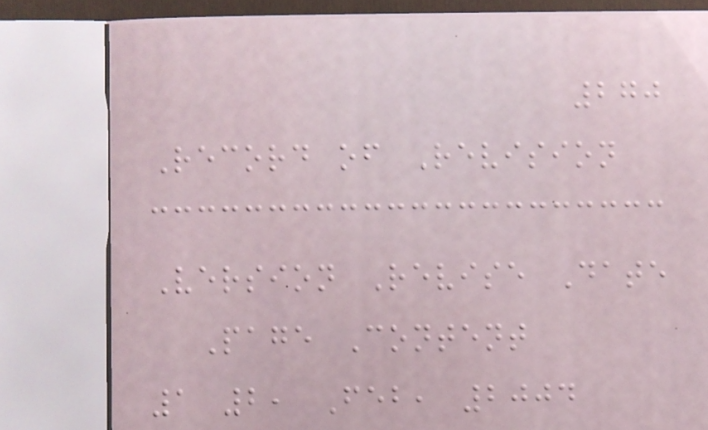270
Record of Revision
Version Revise Date
Page Content
1 2, Feb, 2004
